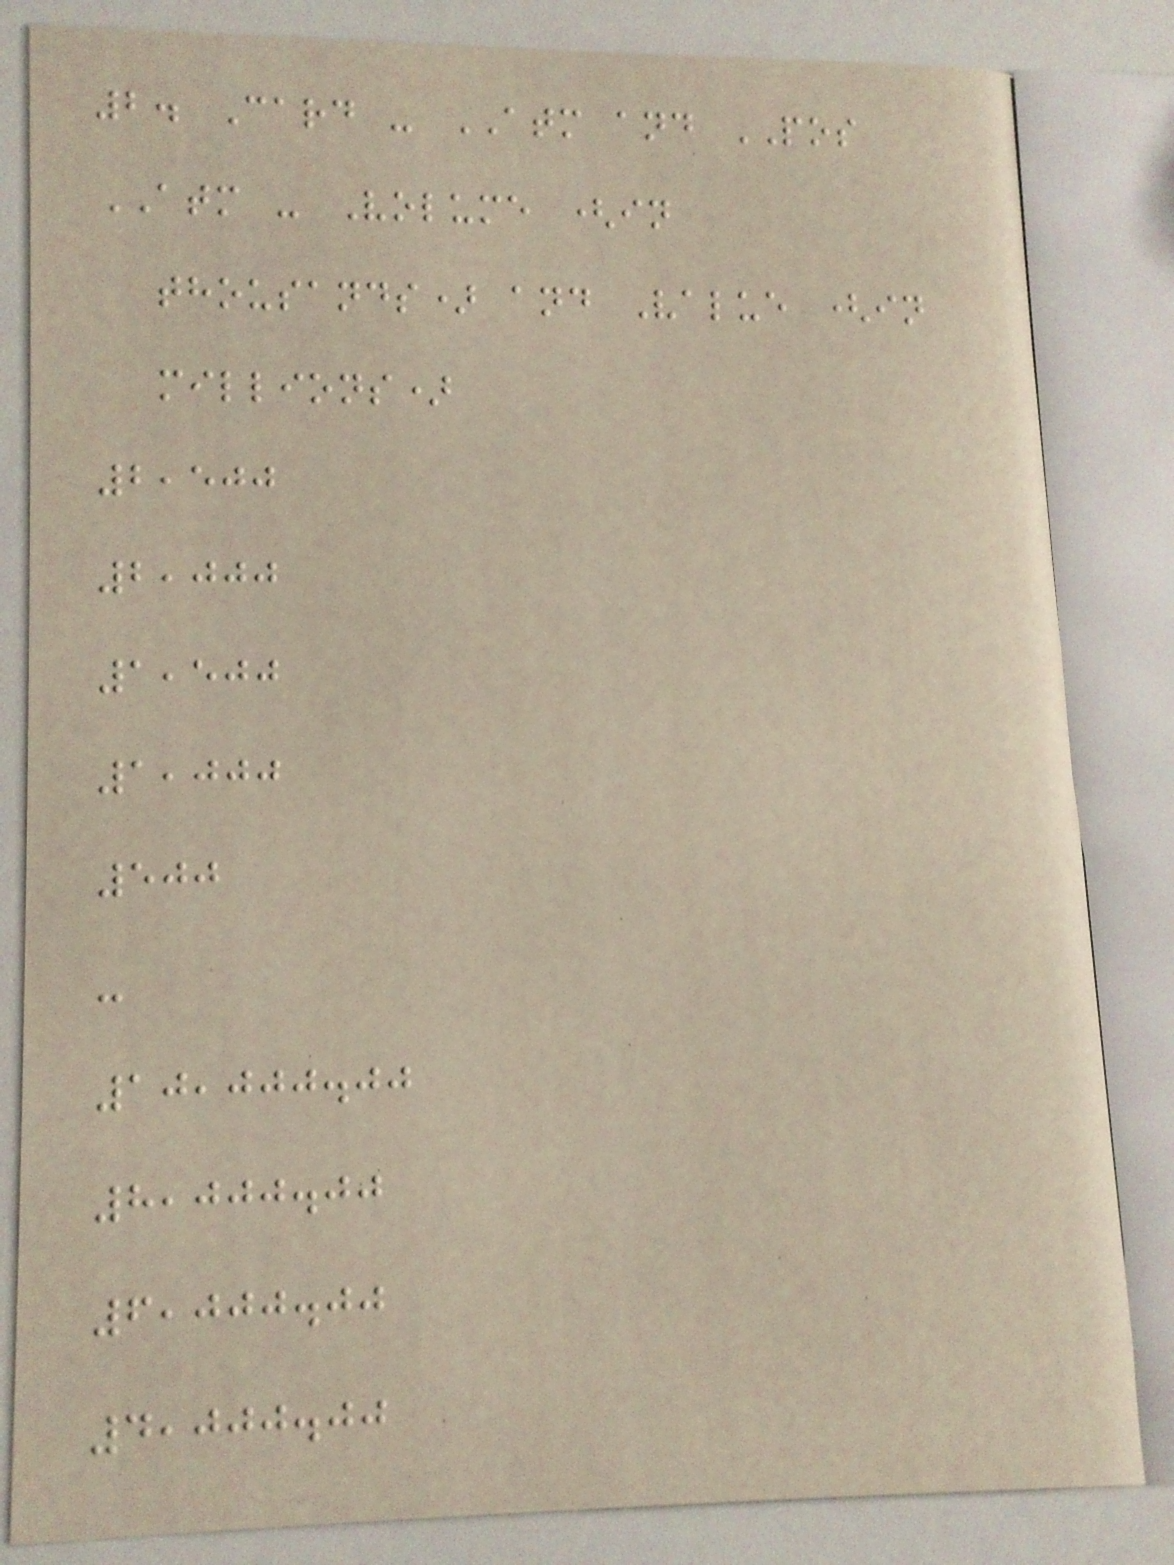2. Card - ATM and POS
ATM - Volume (in
thousands) and Value (in
millions)
2,500
2,000
1,500
1,000
500
-
10,000.00
8,000.00
6,000.00
4,000.00
